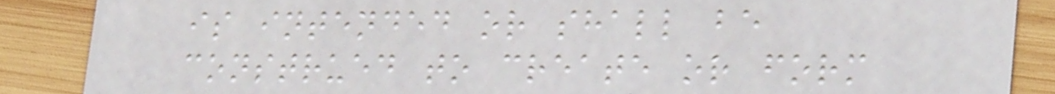is intended or shall be
construed to create or form
